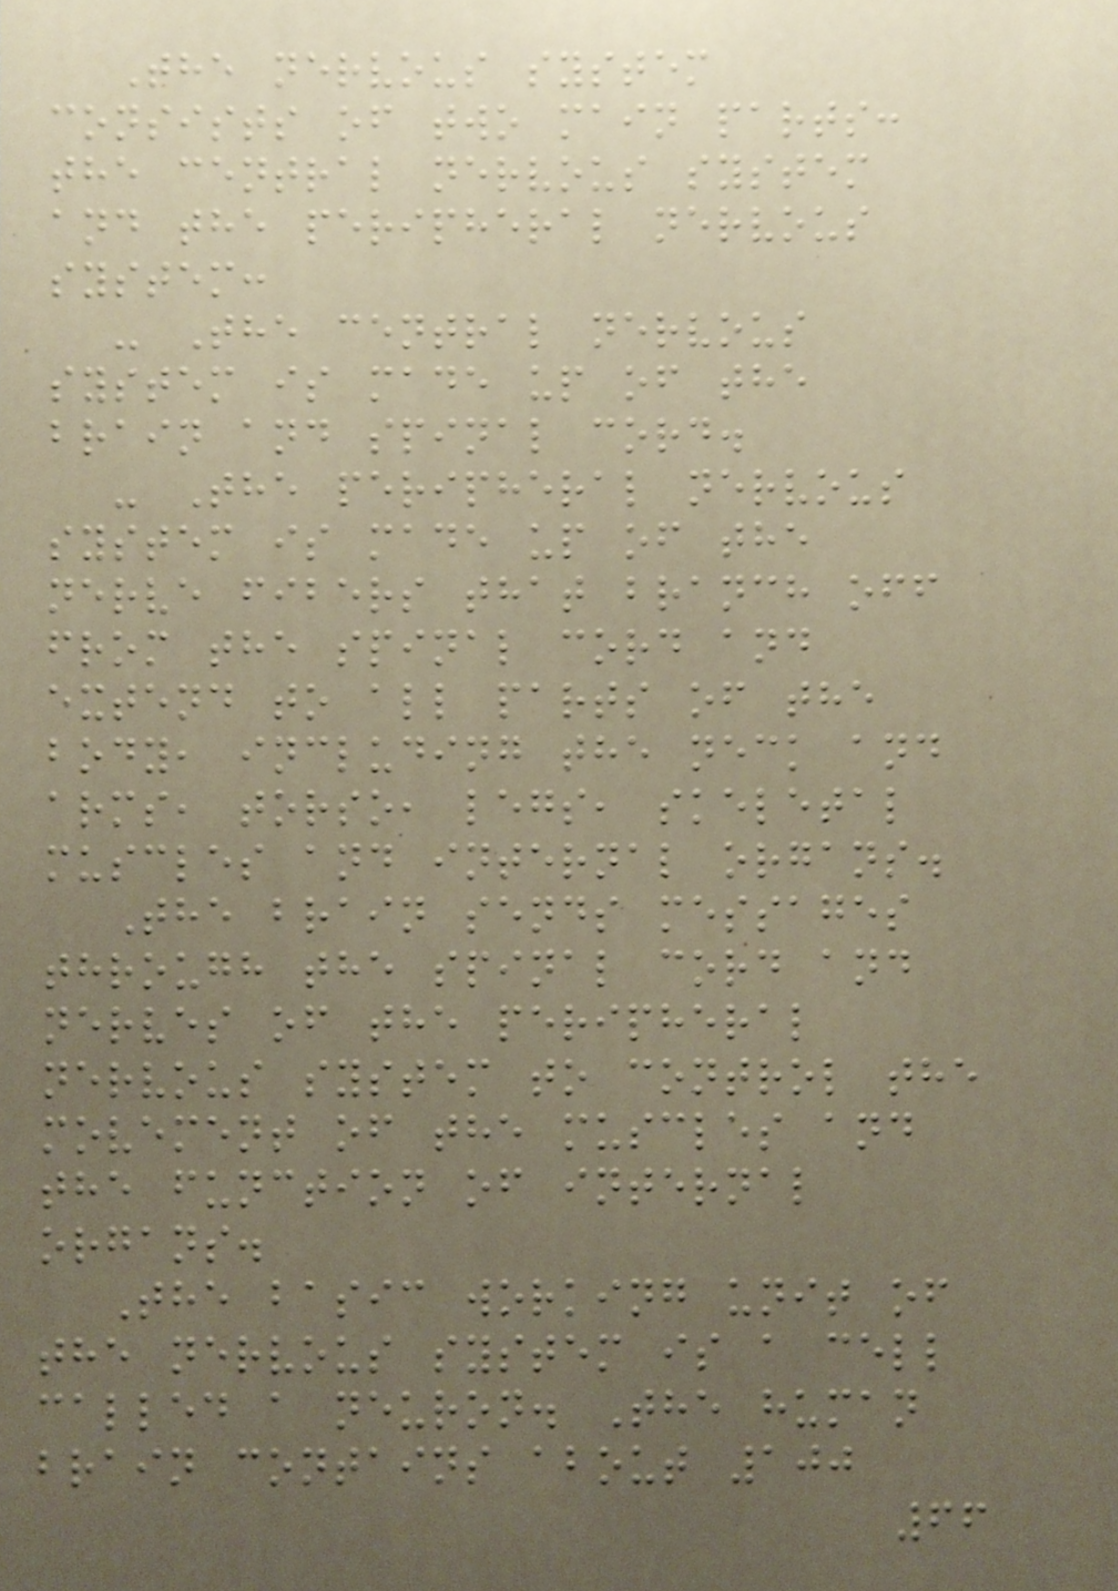The nervous system
consists of two main parts:
the central nervous system
and the peripheral nervous
system:
- The central nervous
system is made up of the
brain and spinal cord.
- The peripheral nervous
system is made up of the
nerve fibers that branch off
from the spinal cord and
extend to all parts of the
body, including the neck and
arms, torso, legs, skeletal
muscles and internal organs.
The brain sends messages
through the spinal cord and
nerves of the peripheral
nervous system to control the
movement of the muscles and
the function of internal
organs.
The basic working unit of
the nervous system is a cell
called a neuron. The human
brain contains about 100
66
